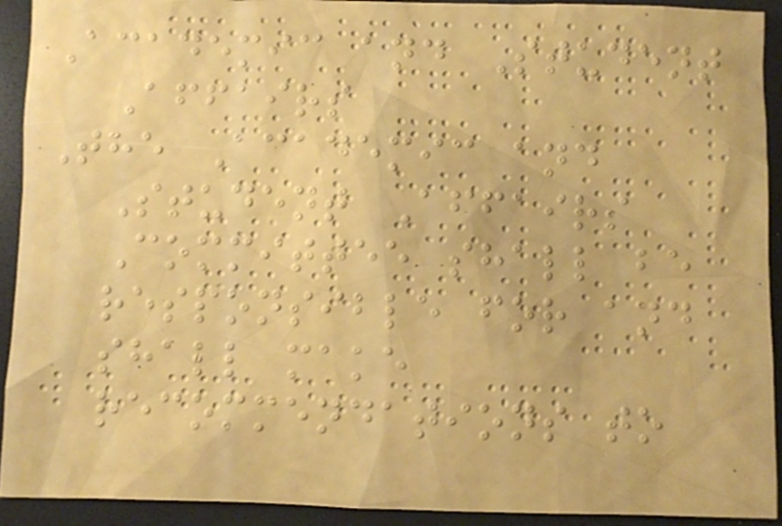Academic and Student
Affairs
The Academic and
Student Affairs
Committee shall be
responsible for and
shall make
recommendations to
